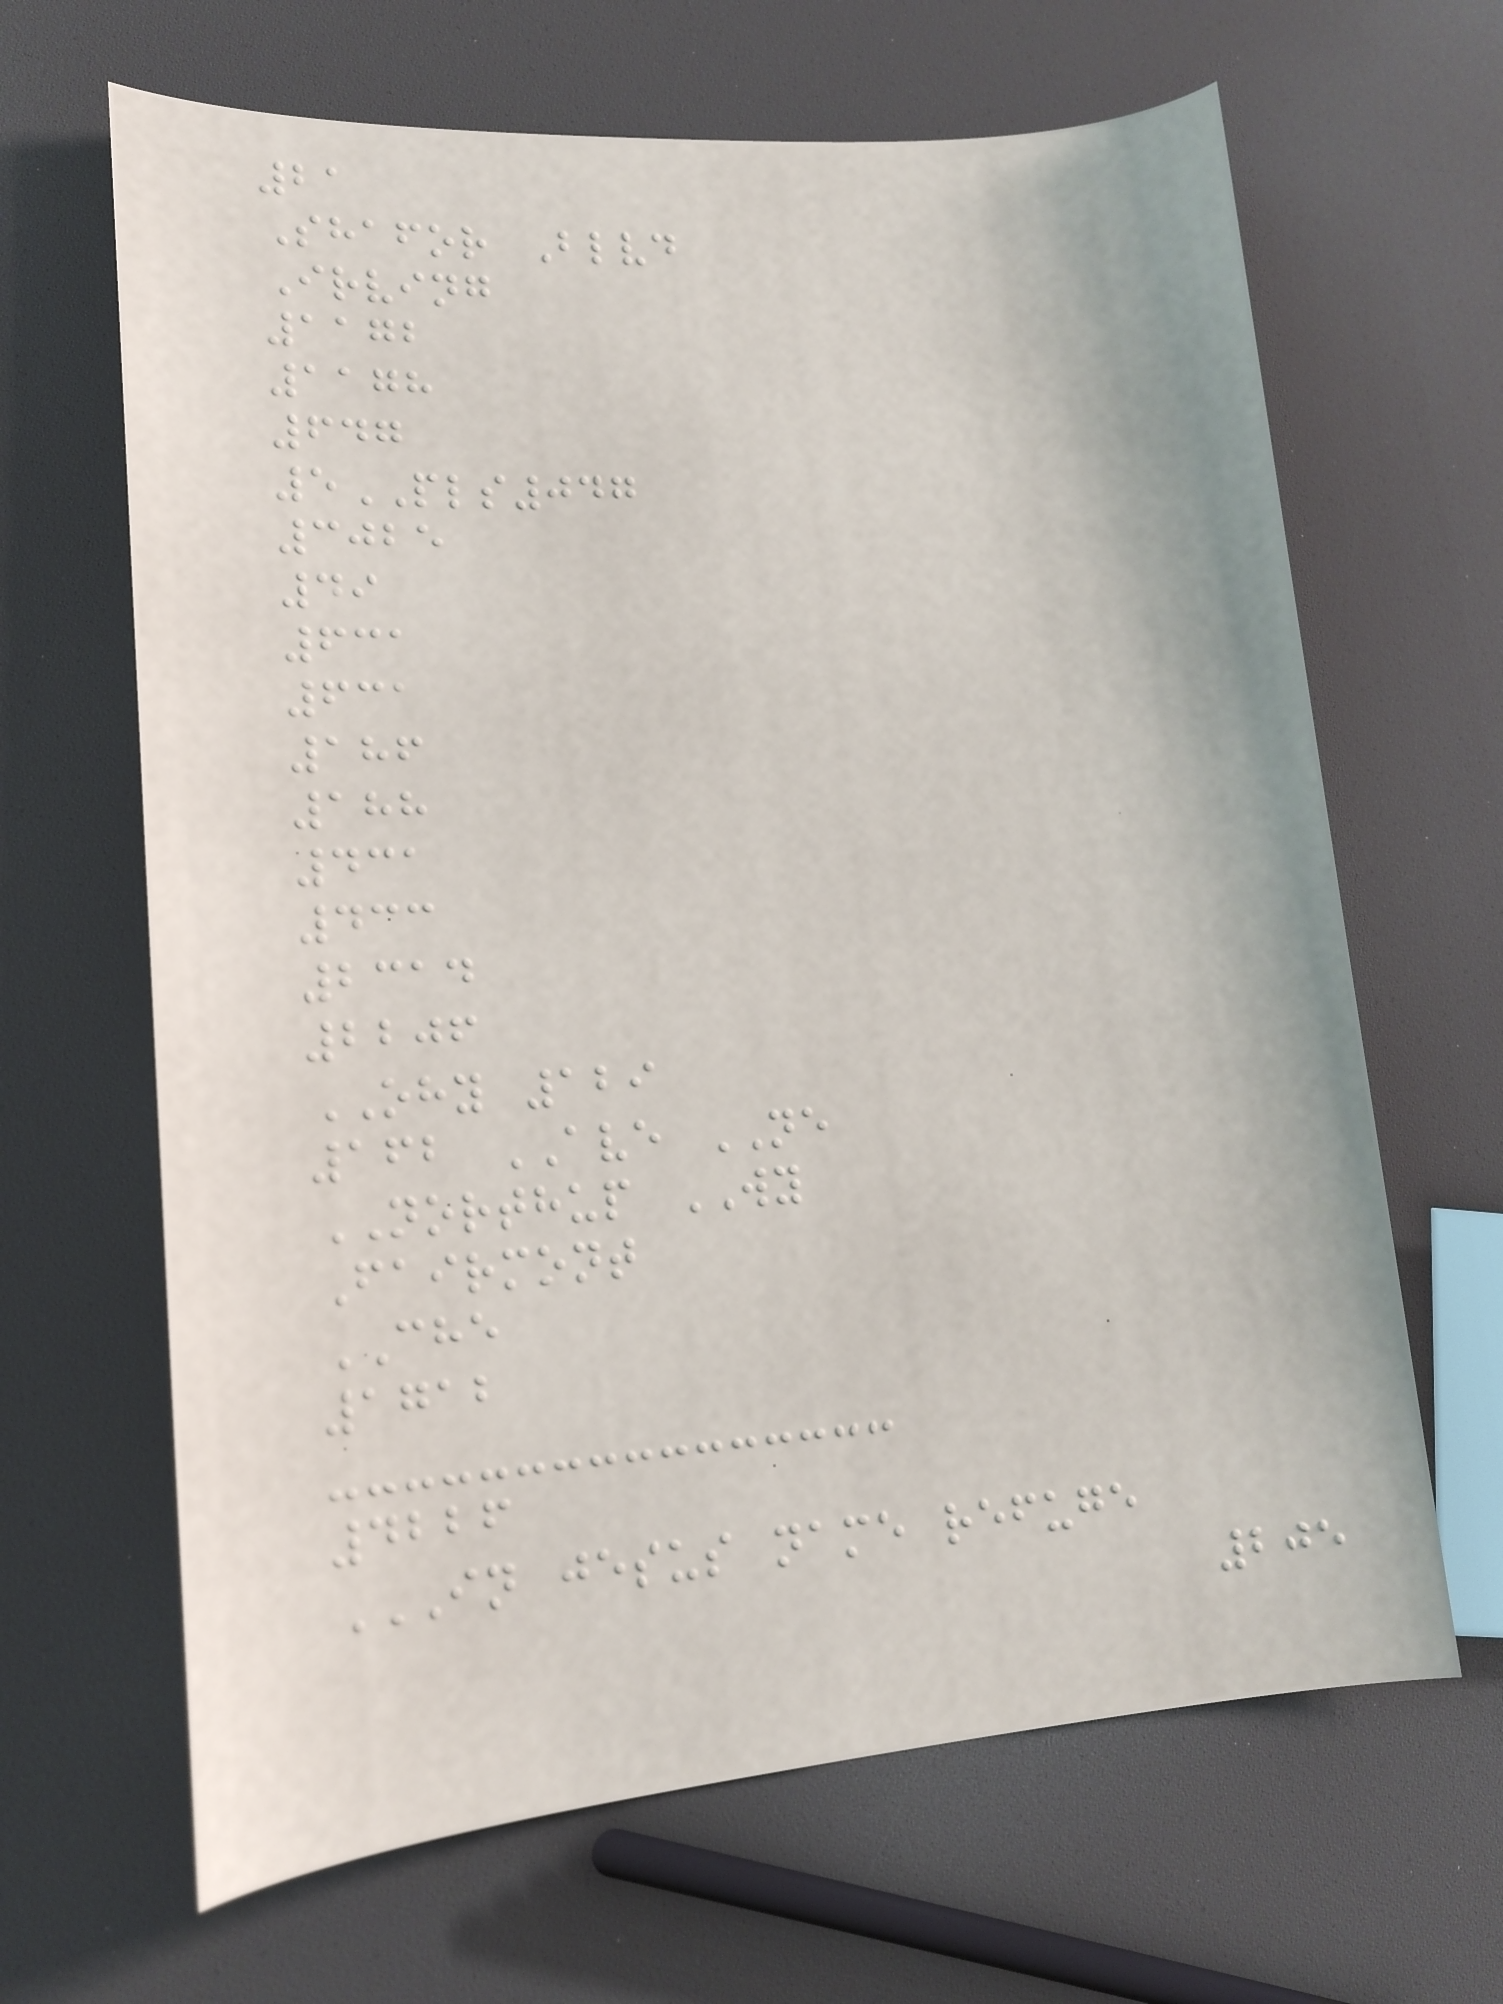21
Shafor Blvd
Irving
1172
1178
647
5PLS047
3025
49
631
631
186
188
431
433
2314
2206
OHY 129
162 AVE NE
NORTHUP WY
Fairmont
CHE
1712
4226
IN JESUS NAME REFUGE
205
